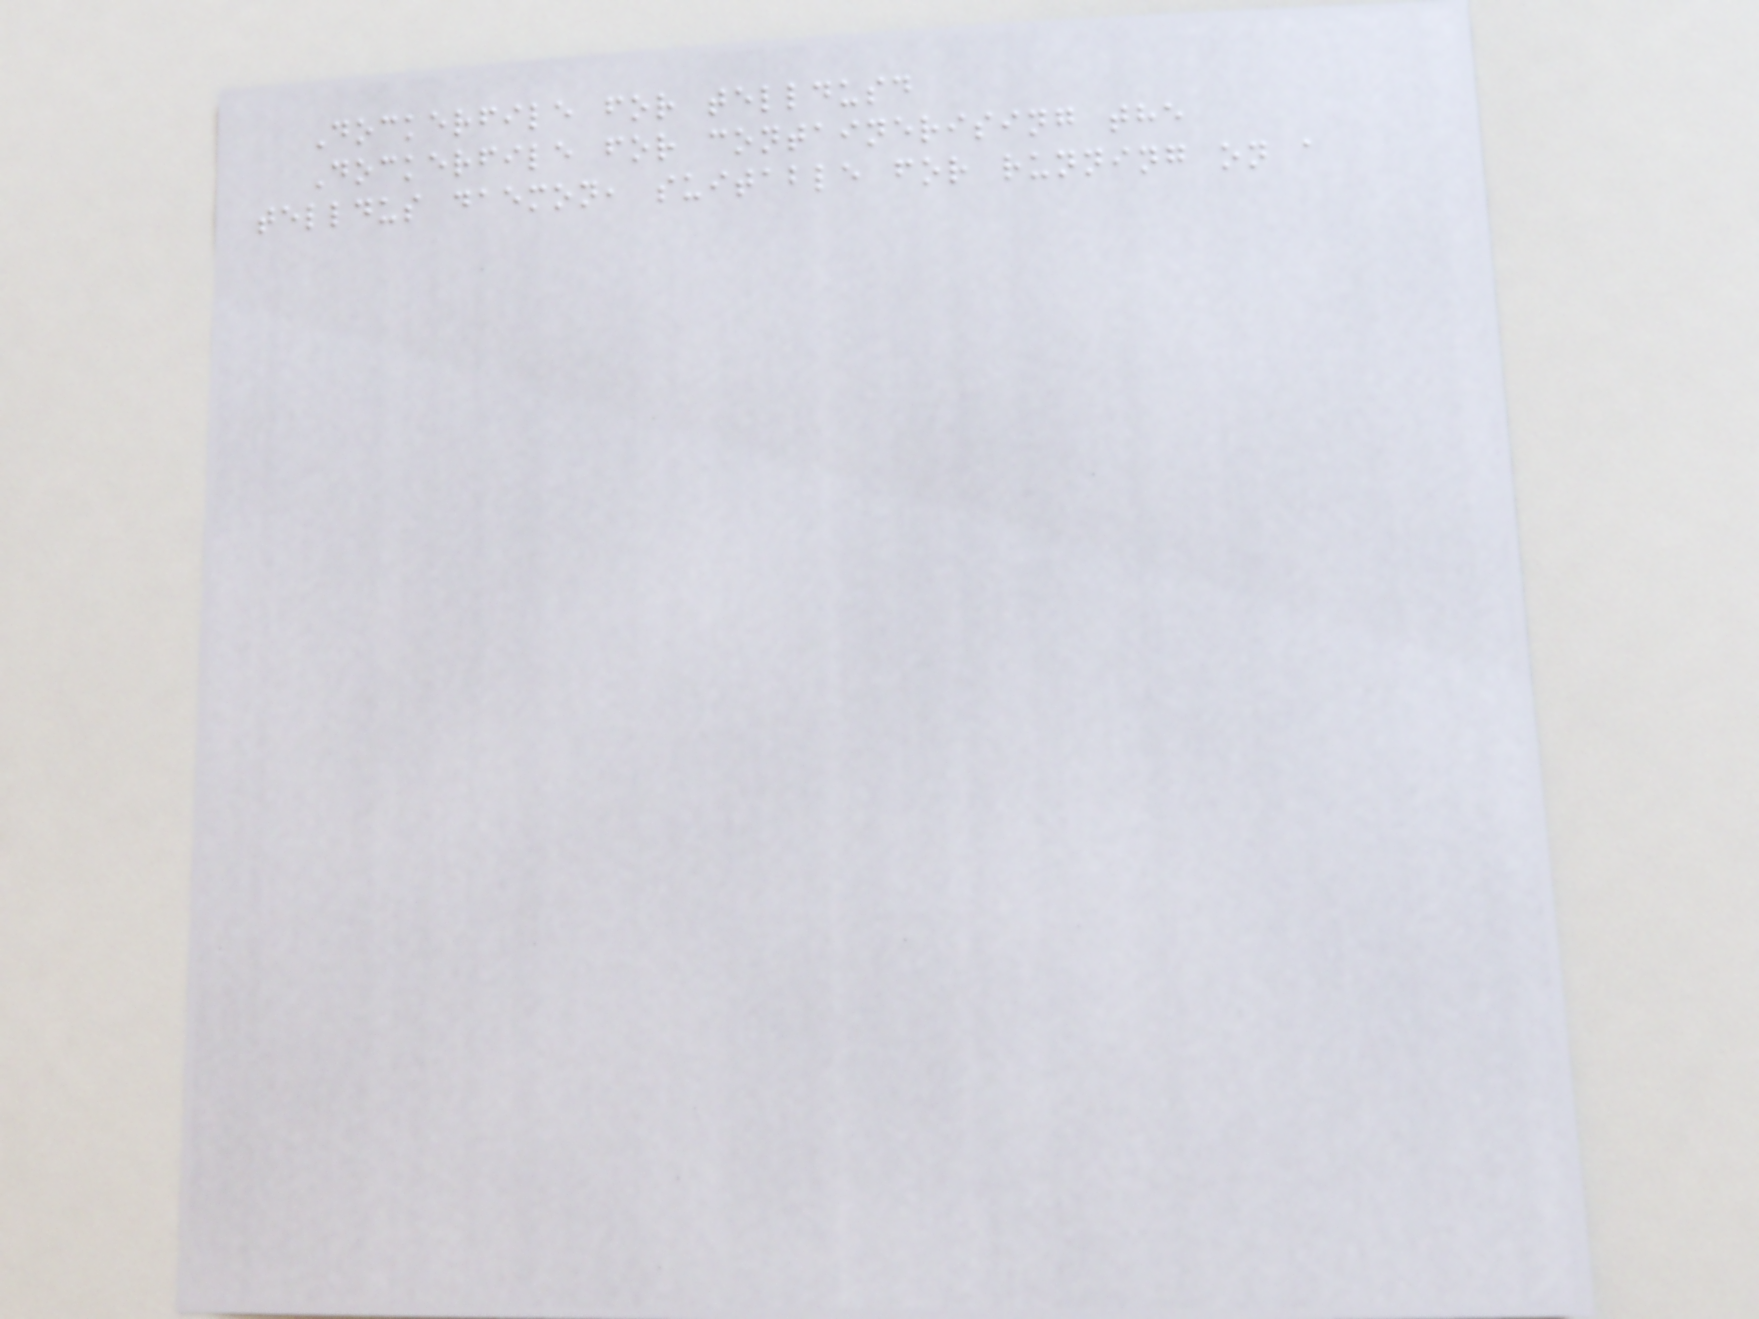Dockerfile for telldusd
Dockerfile for containerising the
telldus daemon, suitable for running on a
